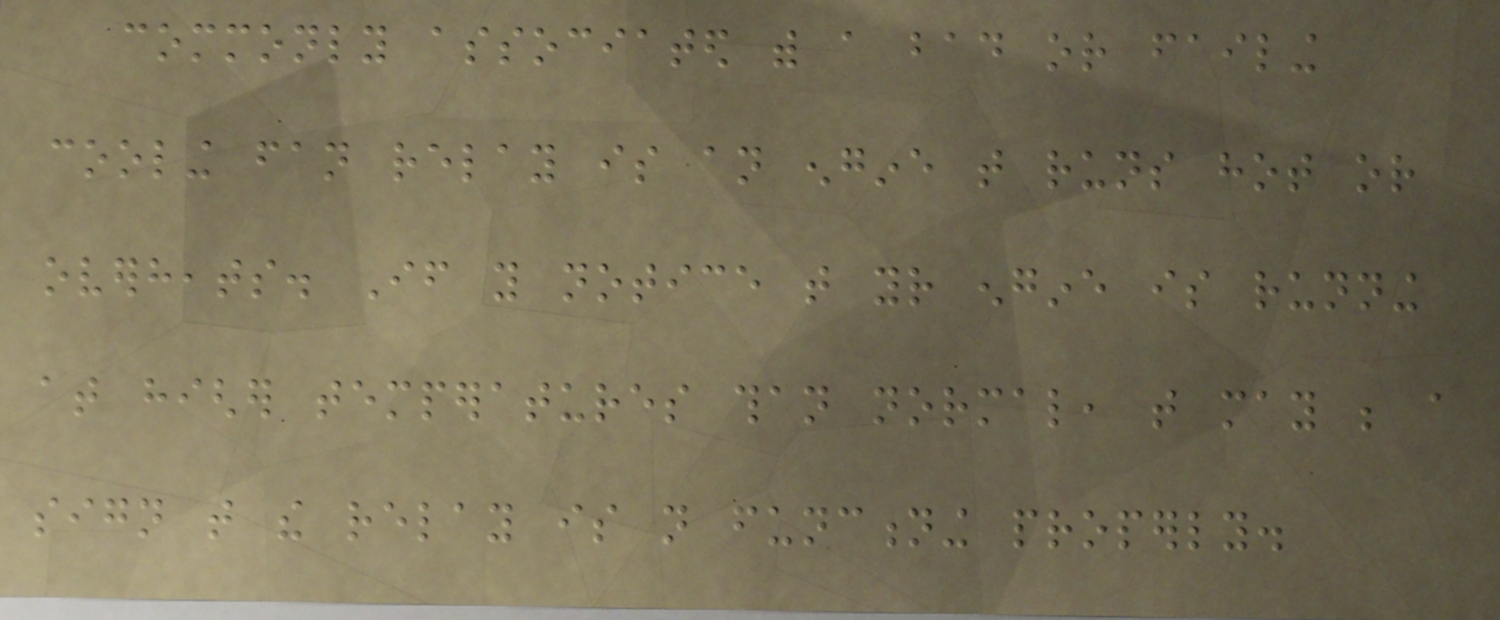commonly associated with a bad or failing
cooling fan relay is an engine that runs hot or
overheats. If you notice that your engine is running
at higher temperatures than normal, that may be a
sign that the relay is not functioning properly.
